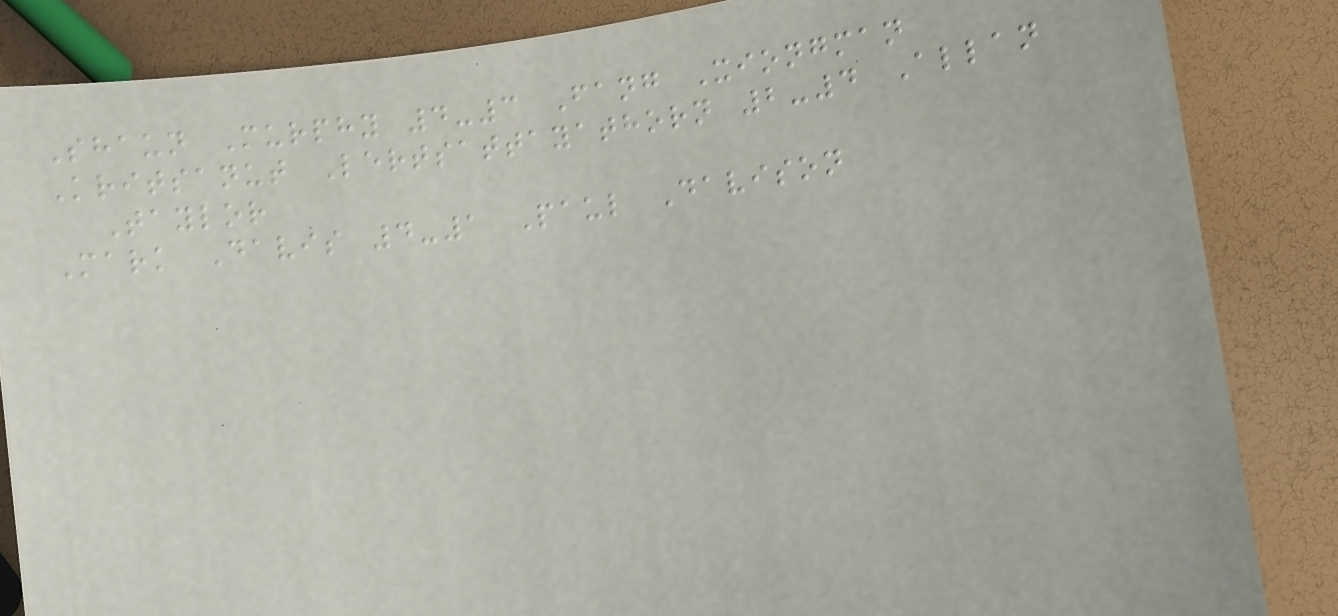Shaun Murphy 4-3 Fang Xiongman
Kritsanut Lertsattayathorn 2-4 Allan
Taylor
Mark Davis 4-1 Paul Davison
